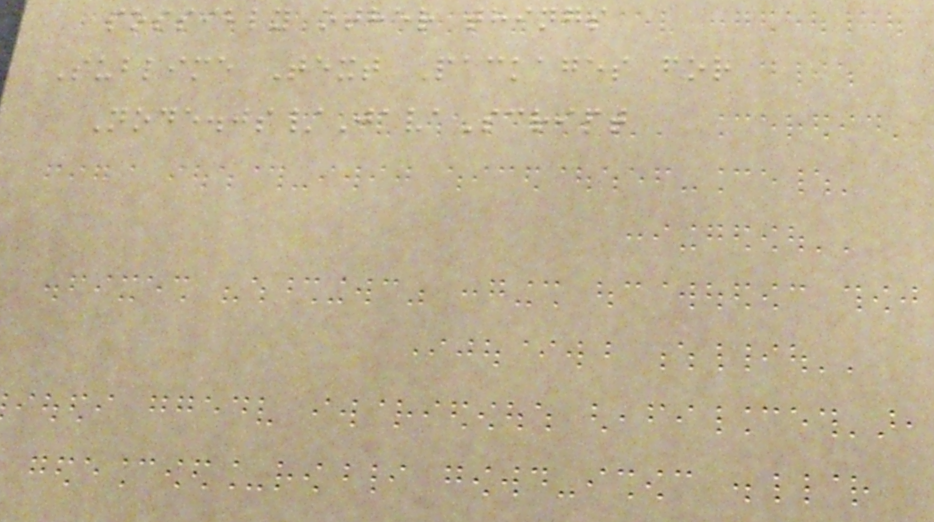possibly other things
Sublime Text Packages for
Node.js/JavaScript
